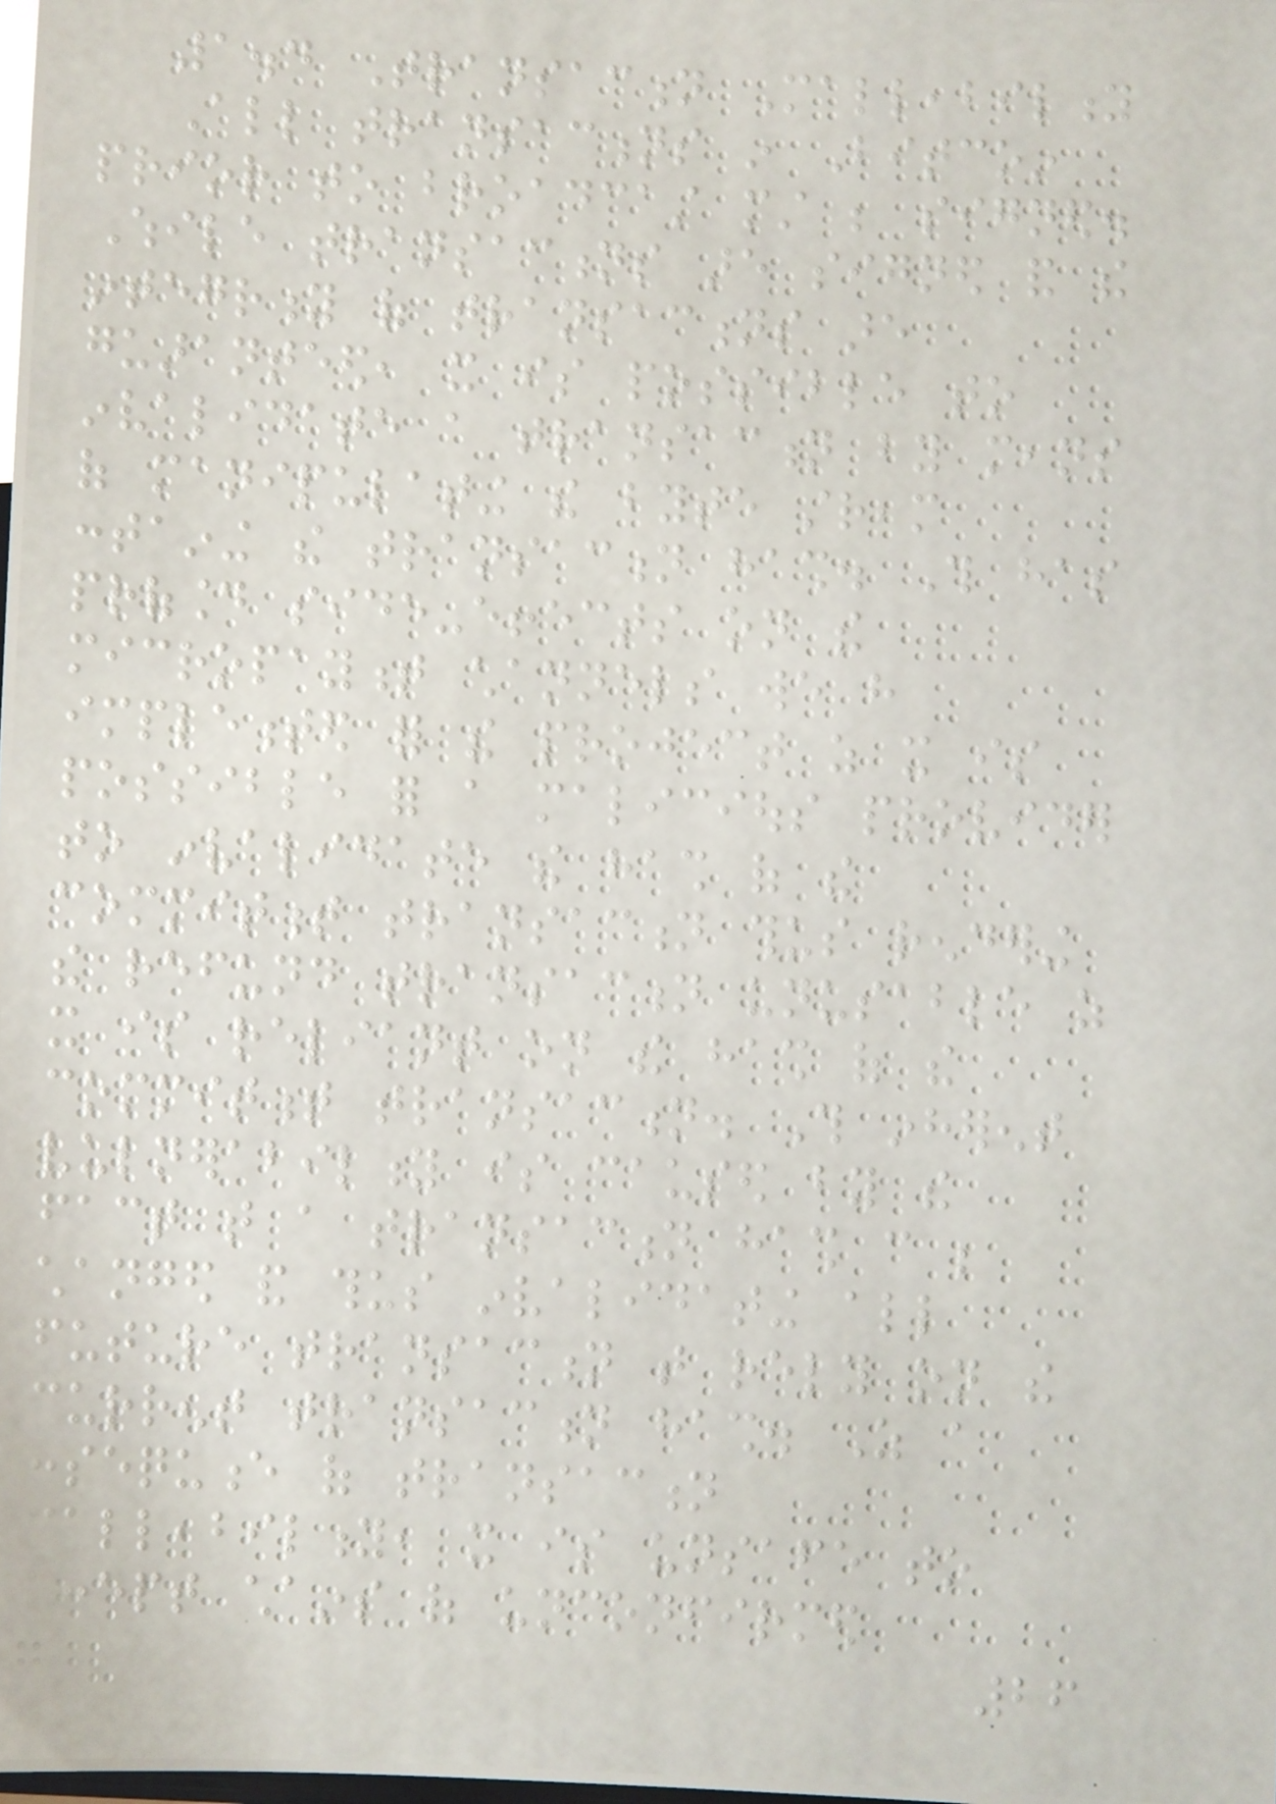1.4 Transaction Malleability
All transactions in Bitcoin
prior to broadcast must be signed.
While transactions are signed and the
integrity of transactions are
guaranteed, it is possible to
invalidate a transaction by means
of manipulating the byte stream
containing the transaction hash. This has
profound side-effects on the
micropayment channels we have
implemented for the project as it is
possible for a malicious provider
to invalidate the hash of the
commitment transaction thus rendering
the refund transaction unusable as
it is reliant on the hash of the
commitment transaction. This inherent
vulnerability is caused by the
fact that a transaction hash can be
changed and thus invalidating all
future transaction that rely on the
current transaction hash. As a
consequence of transaction
malleability, it is unsafe to
accept chains of unconfirmed
26
